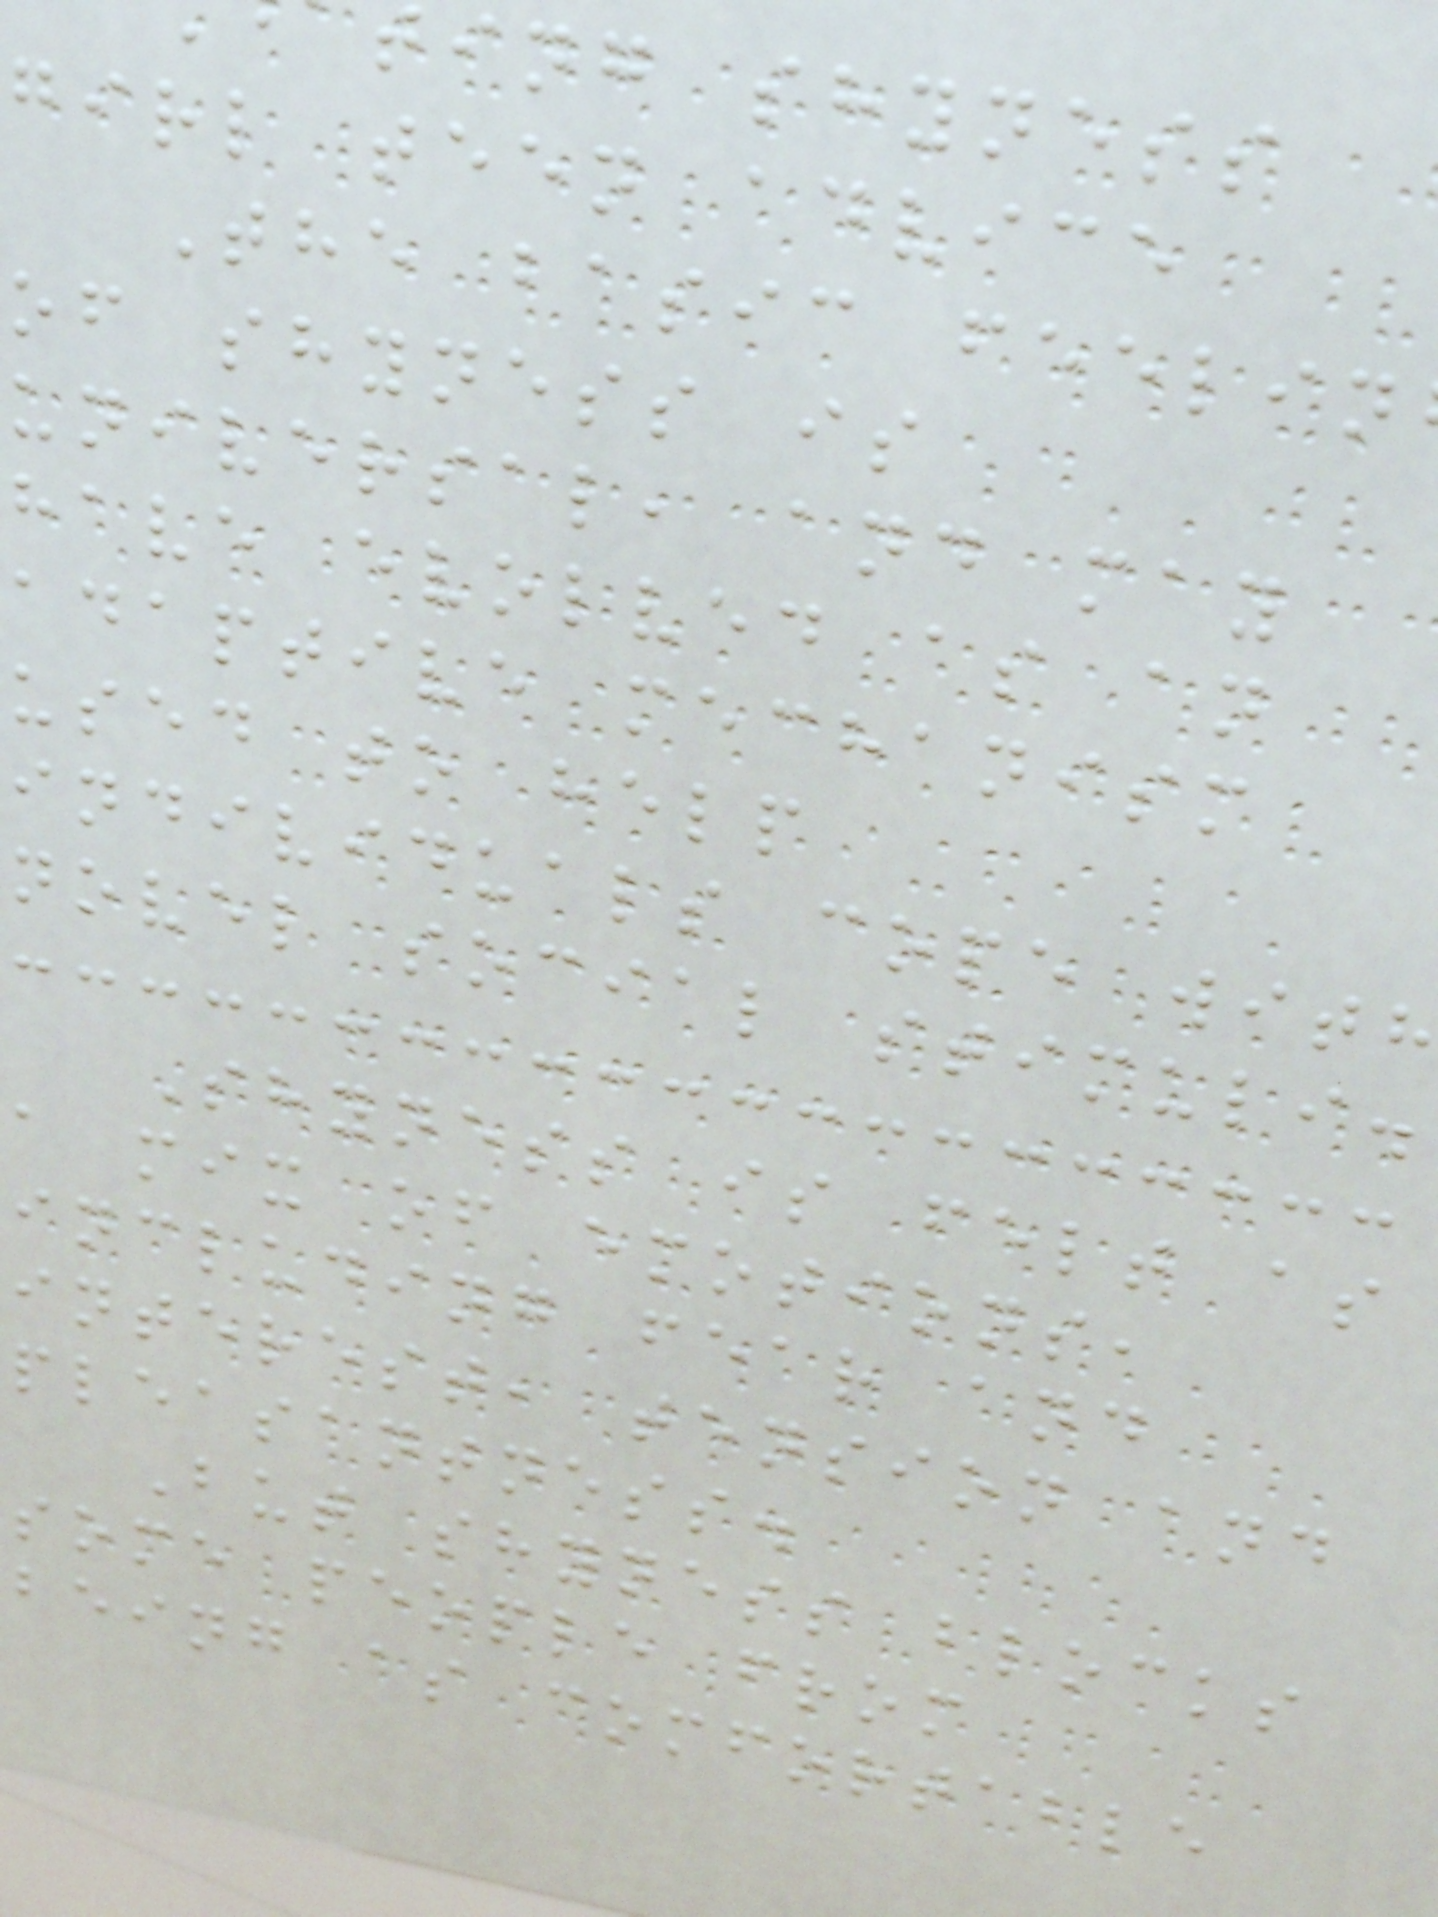ing shyness
girl teen advice
The basic feelin
of shyness is
universal, and may
have evolved as an
adaptive mechanism
used to help
individuals cope with
novel social stimuli.
Shyness is felt as
a mix of emotions,
including fear and
interest, tension and
pleasantness.
But shyness blocks
some people from
being as comfortable
